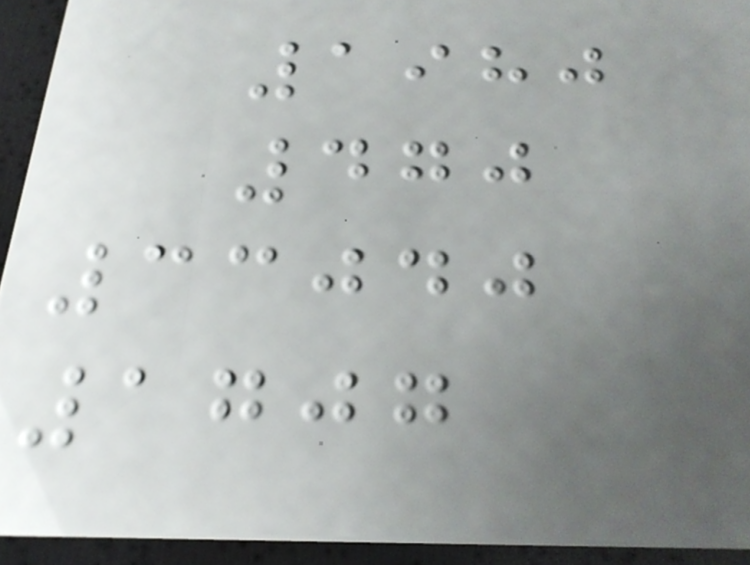1980
470
33040
1707
